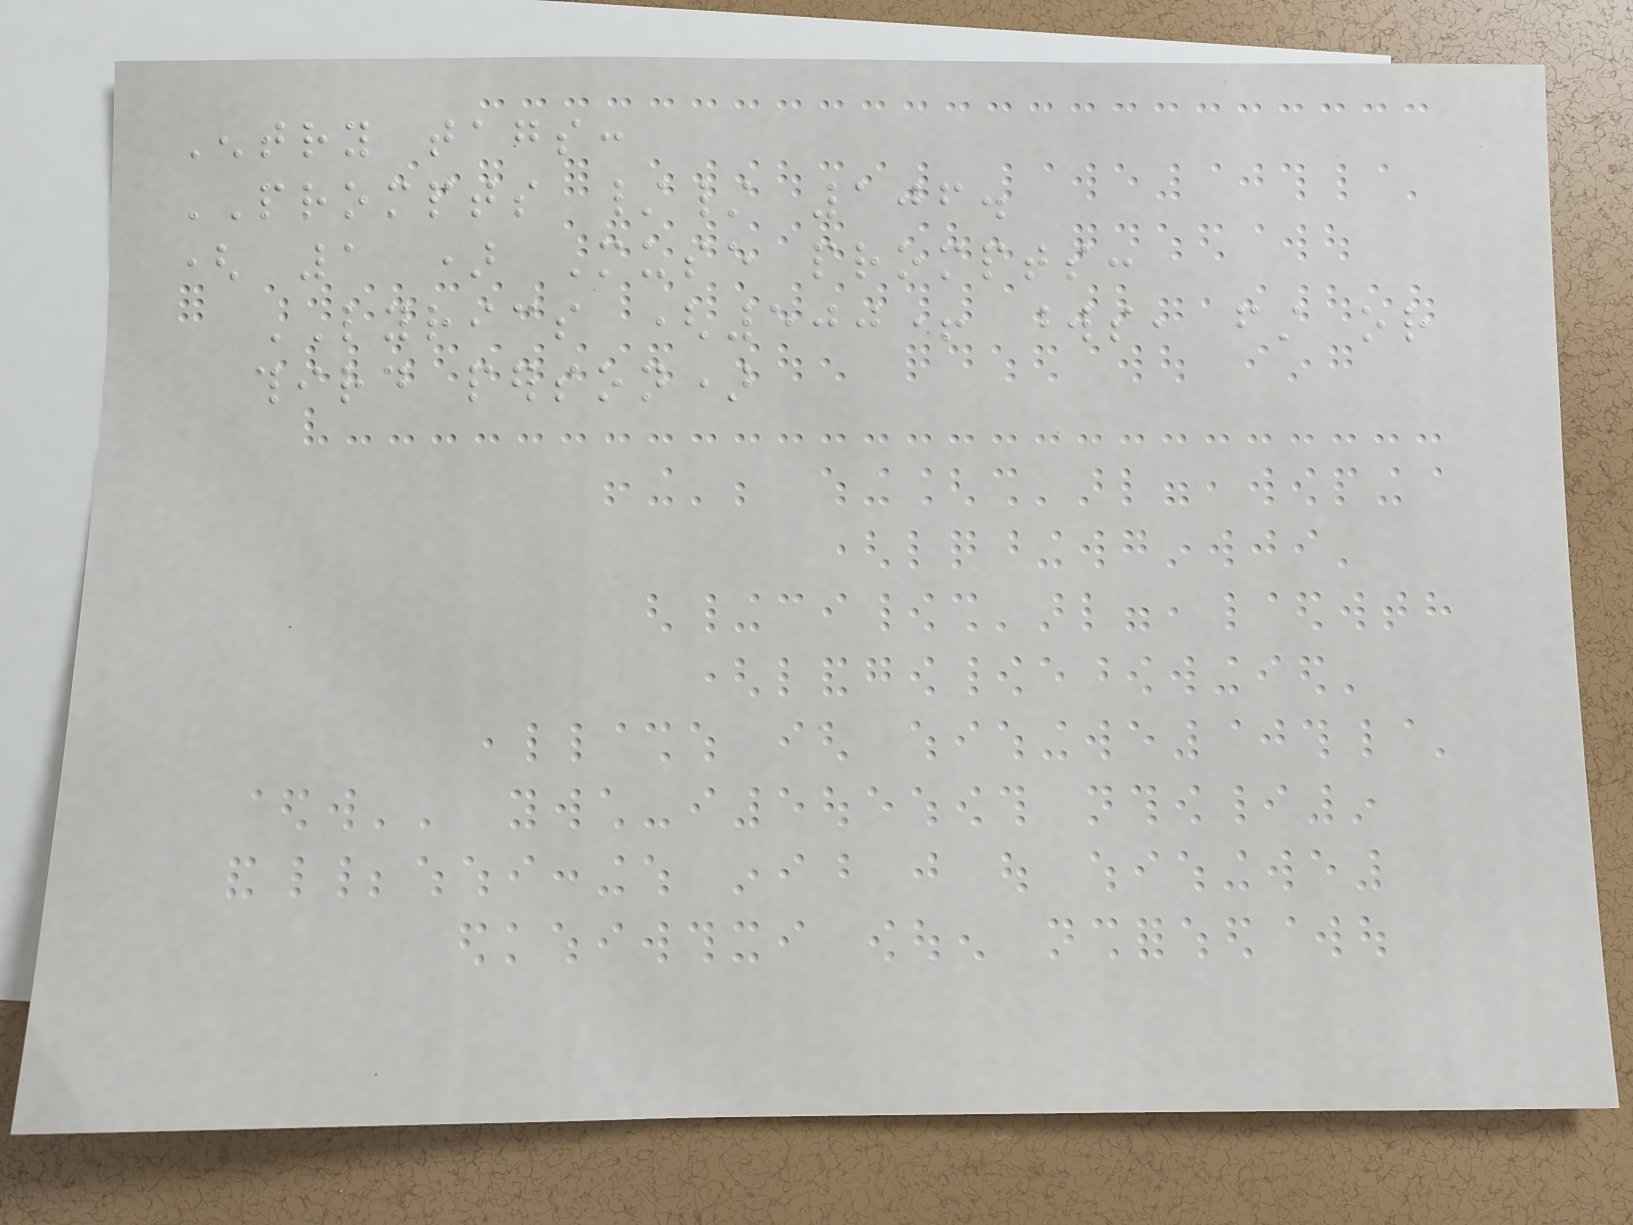Entry tags:
PROMPTS // 106.
( 1 ) Muse prompts:
LYRICS (500+ words, first or
third person)
